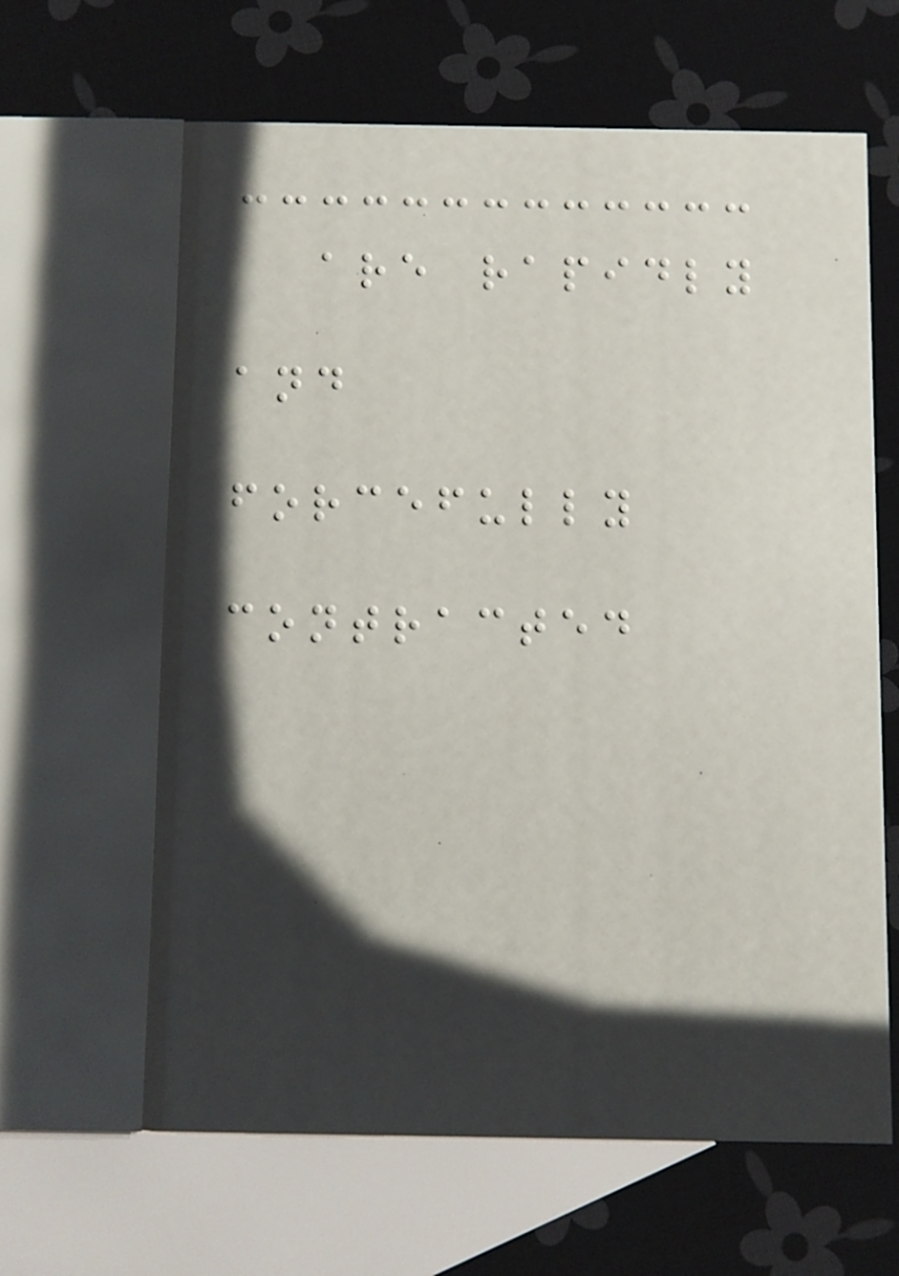are rapidly
and
forcefully
contracted
